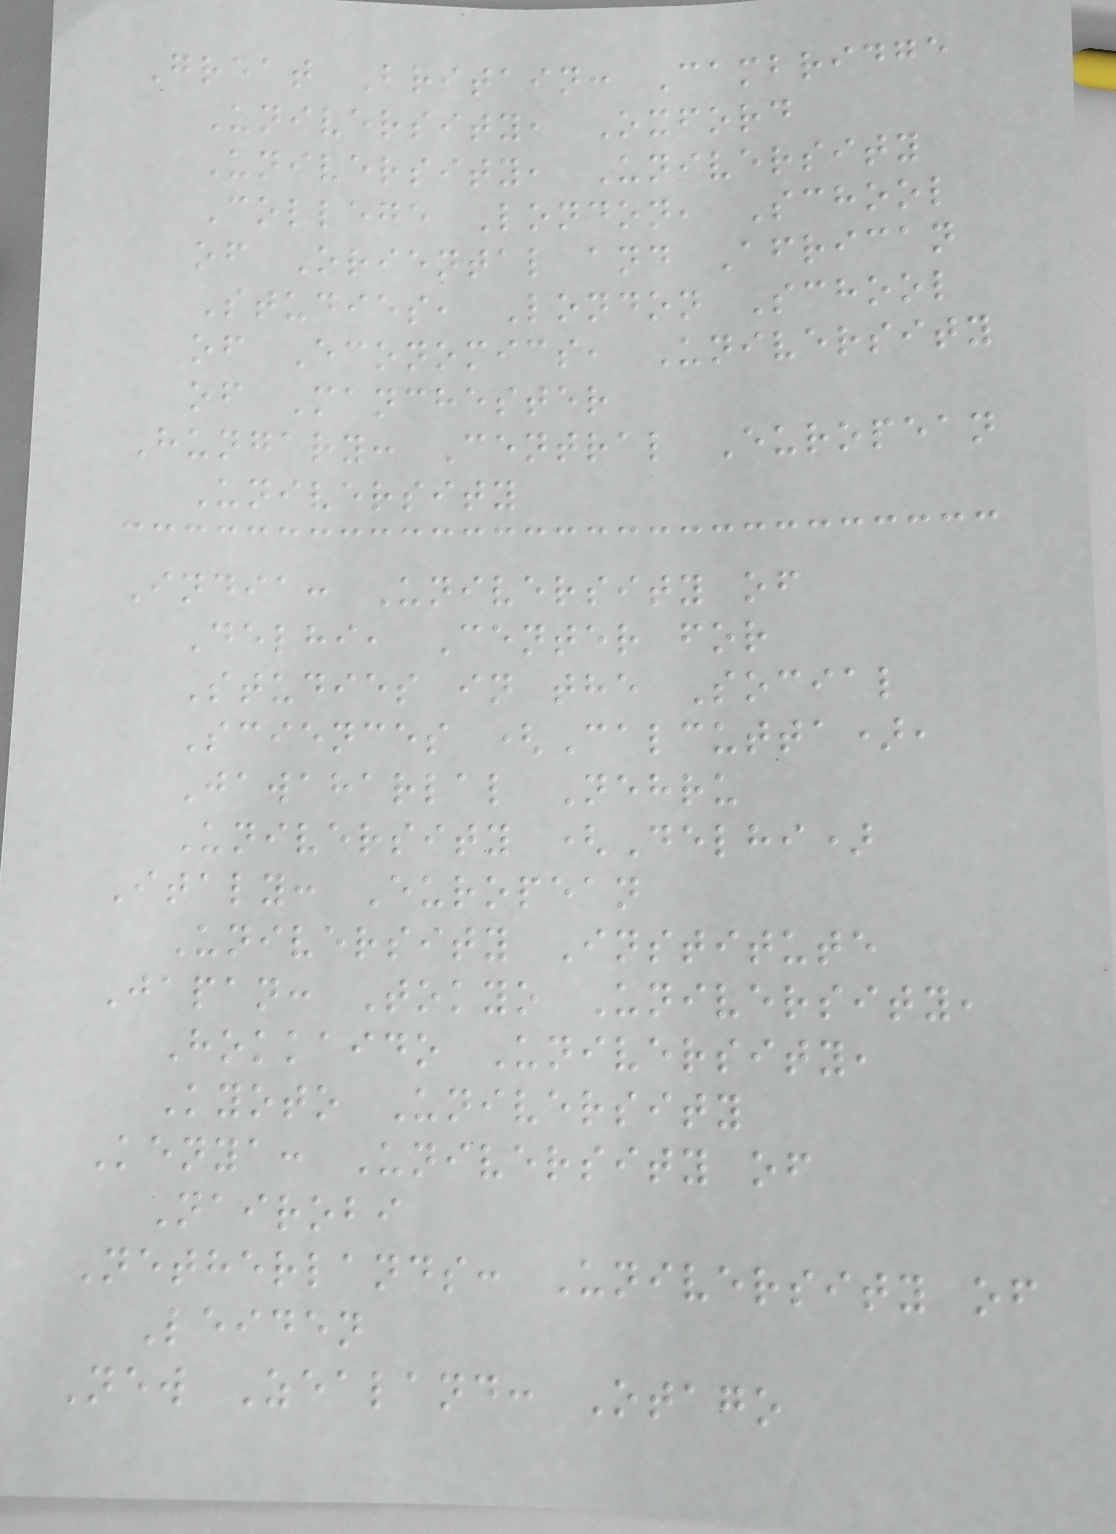Great Britain: Cambridge
University, Oxford
University, University
College London, School
of Oriental and African
Studies, London School
of Economics, University
of Manchester
Hungary: Central European
University
India: University of
Delhi, Center for
Studies in the Social
Sciences (Calcutta),
Jawaharlal Nehru
University (Delhi)
Italy: European
University Institute
Japan: Tokyo University,
Hokkaido University,
Kyoto University
Kenya: University of
Nairobi
Netherlands: University of
Leiden
New Zealand: Otago
